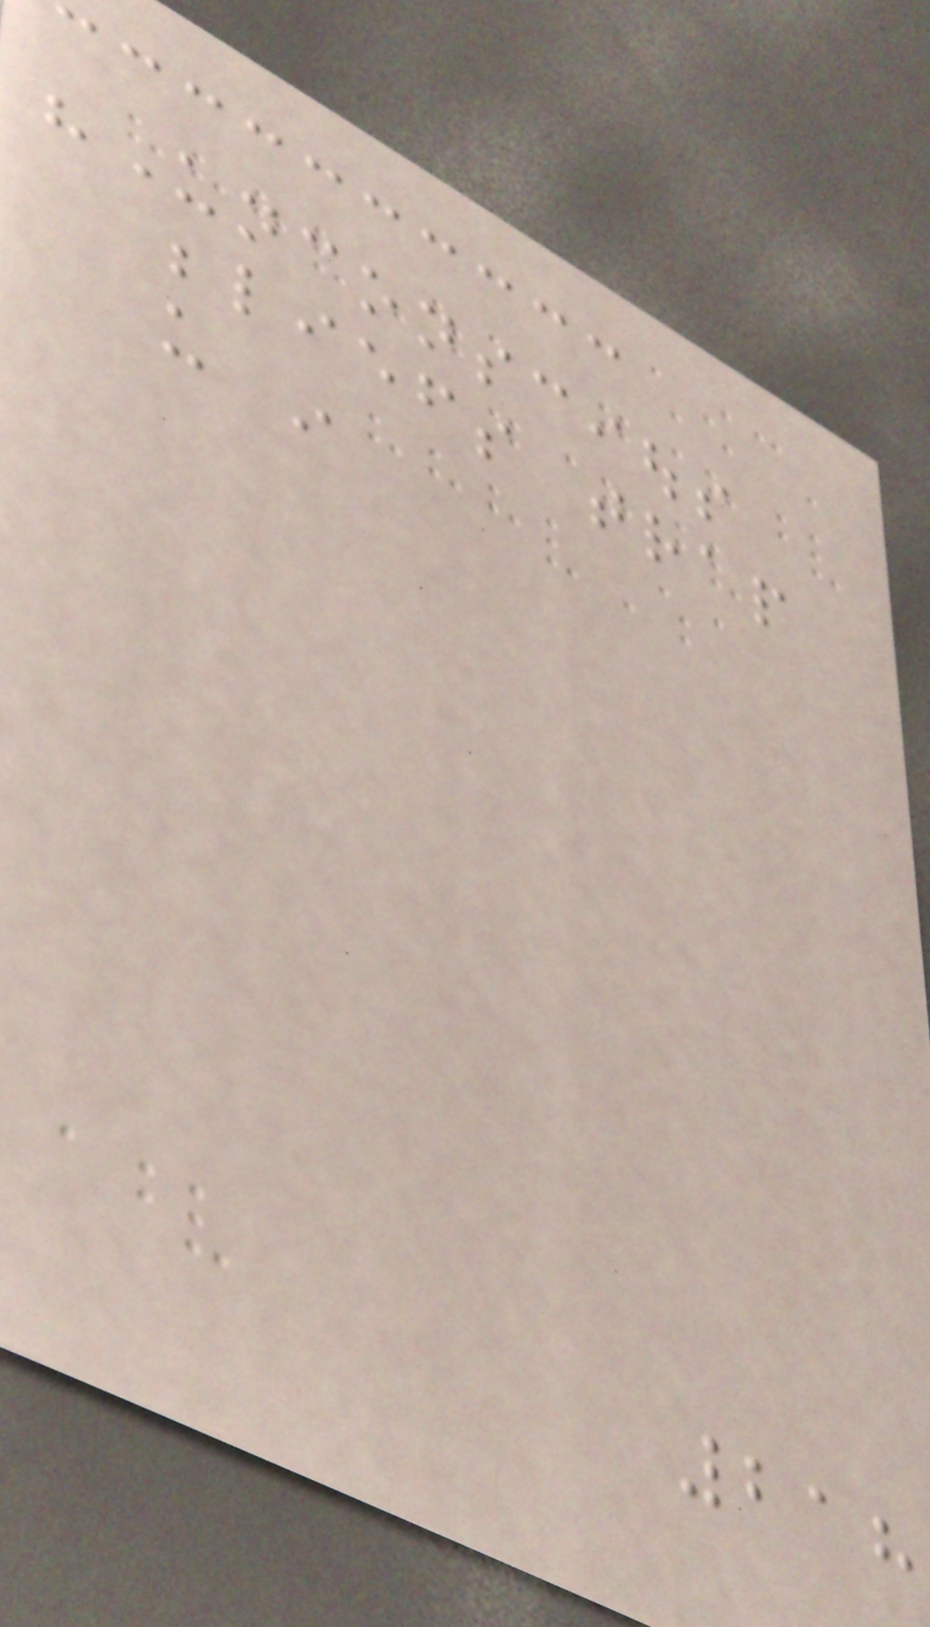"Unconscious
beliefs trap
us in
218
